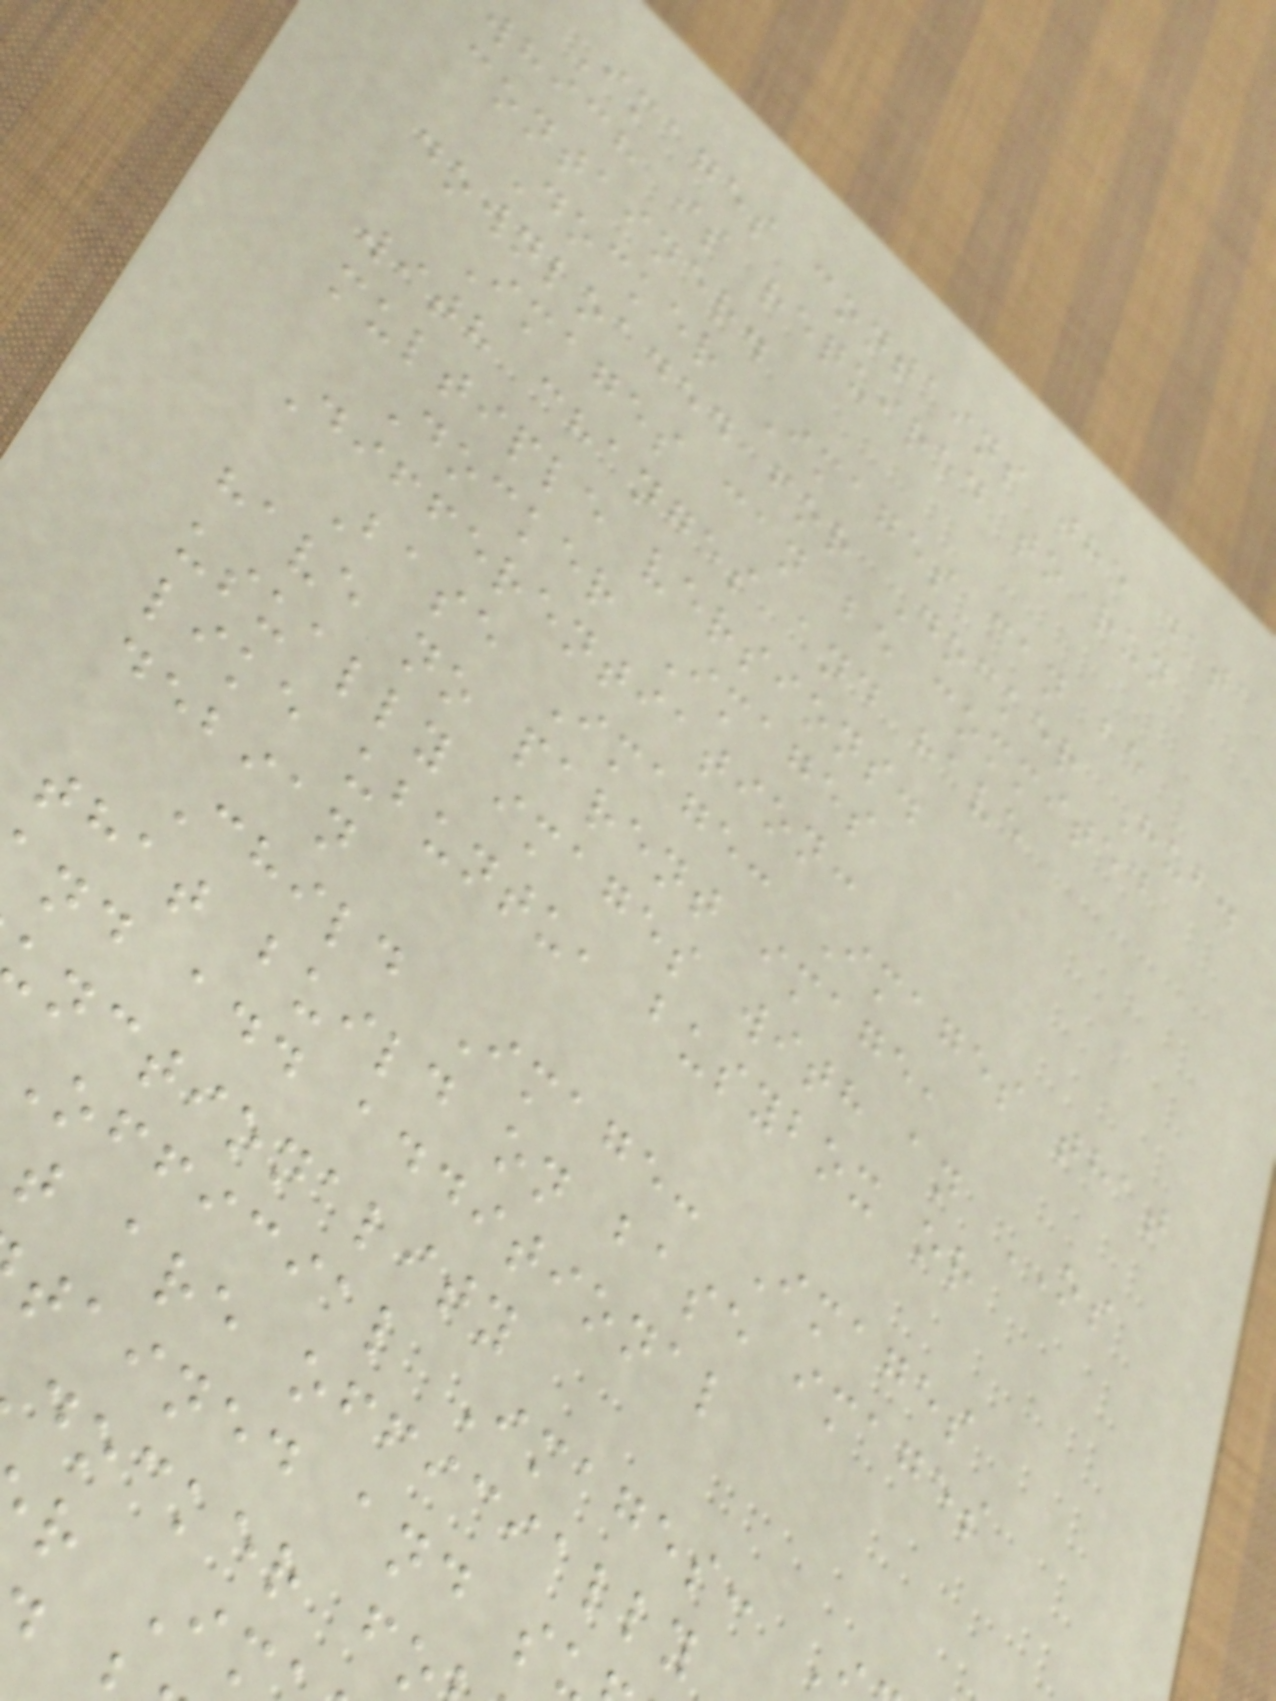Images contains the data
which is required to run
container.
Docker Images can be
downloaded for Docker Hub.
Images can be commited
with changes and have
multiple versions.
Docker Images
Differentiation:
Base Image: Images that
have no parent image,
usually images with an OS
like ubuntu, busybox or
debian
Child Image: Images
that build on base images
nd add additional
nctionality
Official Images:
t are officially
tained and s
docker f
